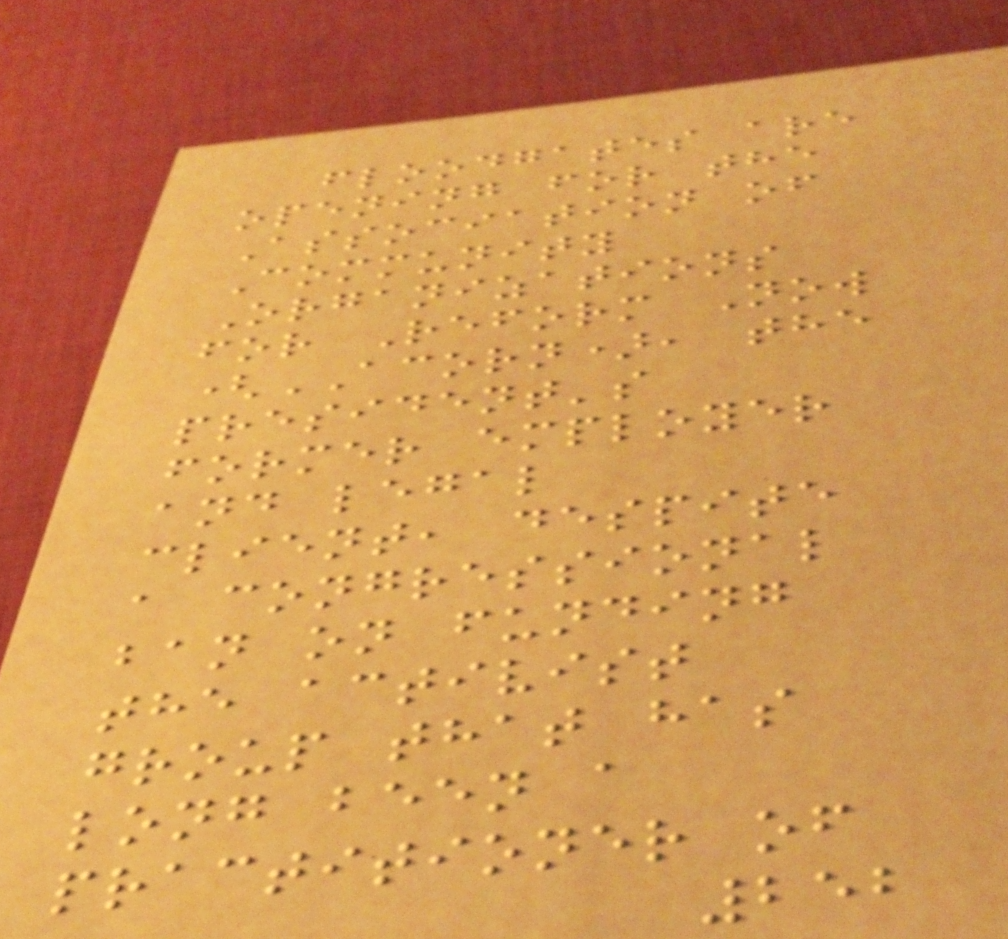floodgates are
opening for the
Association of
Community
Organizations
for Reform Now
(ACORN), the
president's
former employer
and legal
client, despite
a congressional
ban on funding
the activist
group that has
long been a
practitioner of
252
